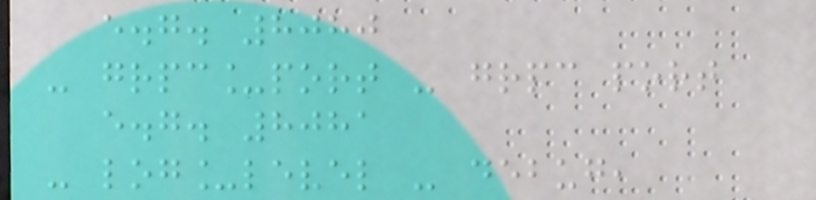e.g. 8080
- grpc_port - grpc port
e.g. 8081
- log_level - debug,
